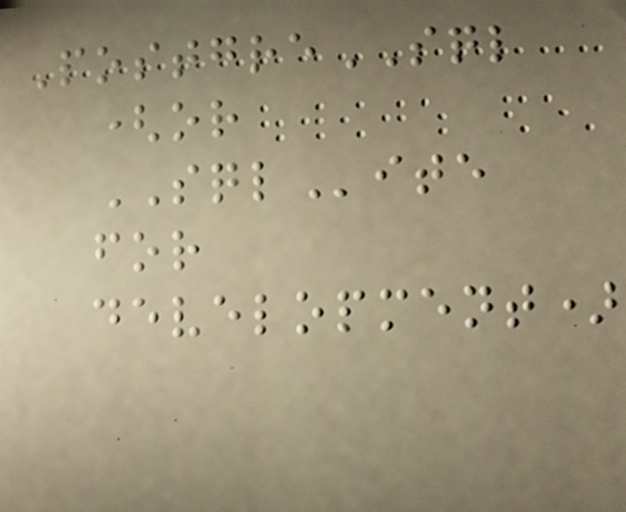PostgreSQL
(or
SQLite
for
development)
